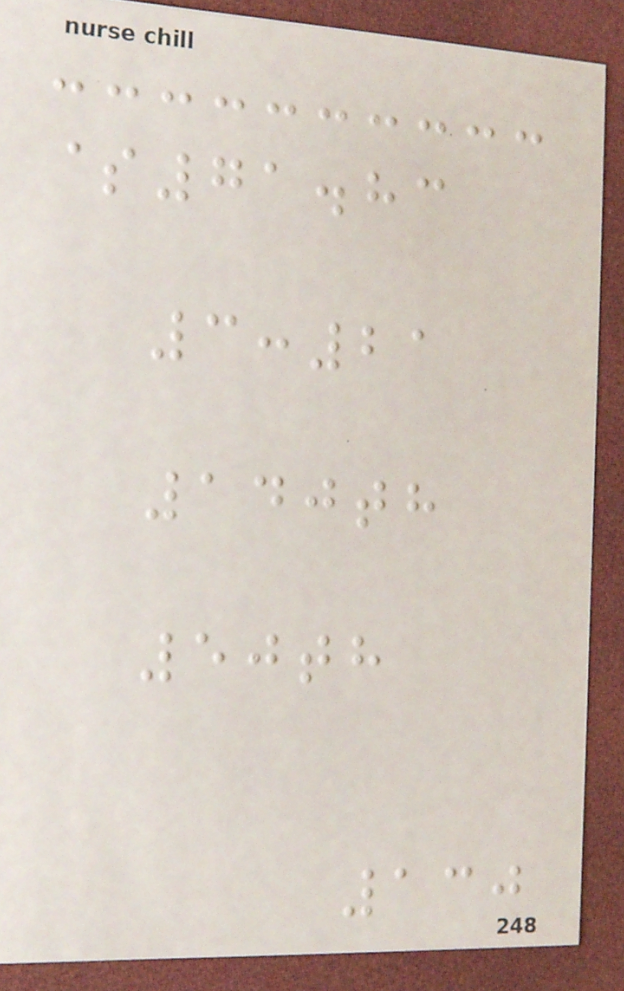$71.83
3:21
140th
50th
130
